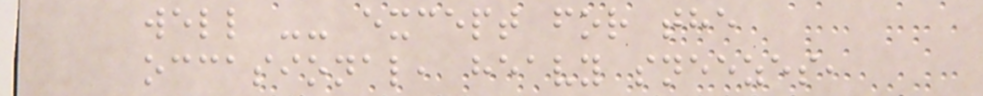well -- except for the
occasional, heavy sneezes,
